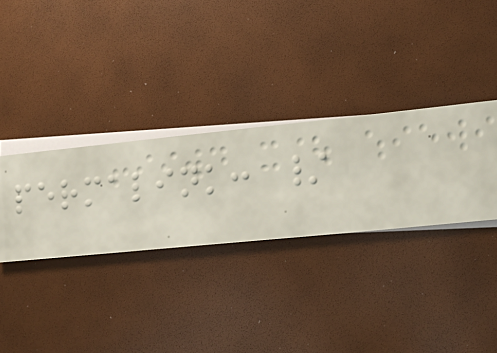permalink: /
